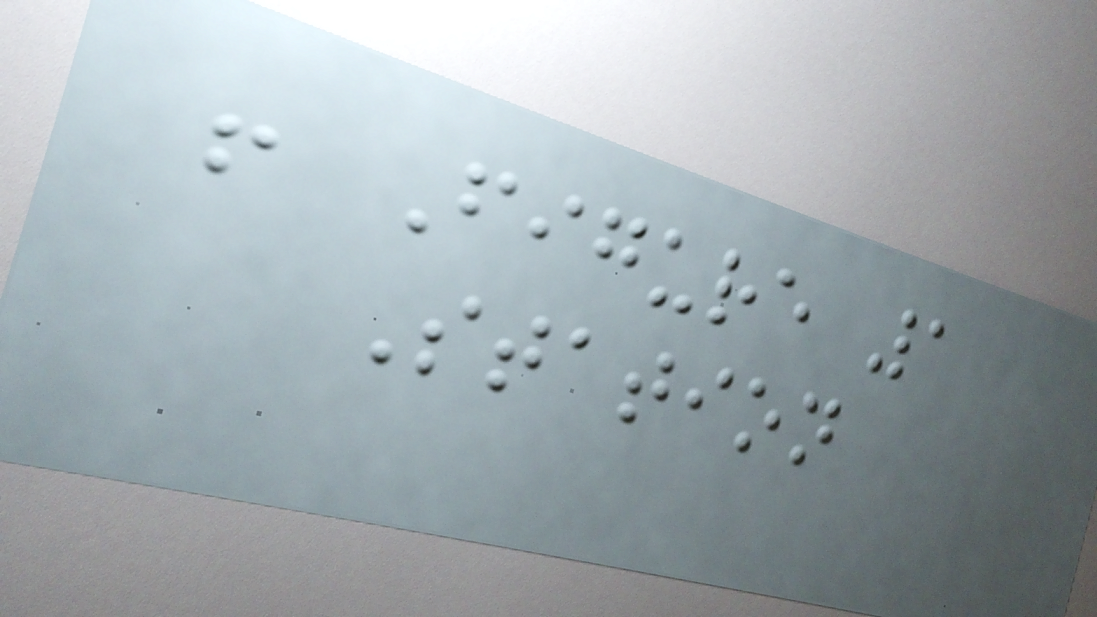! Figure 1
Station
